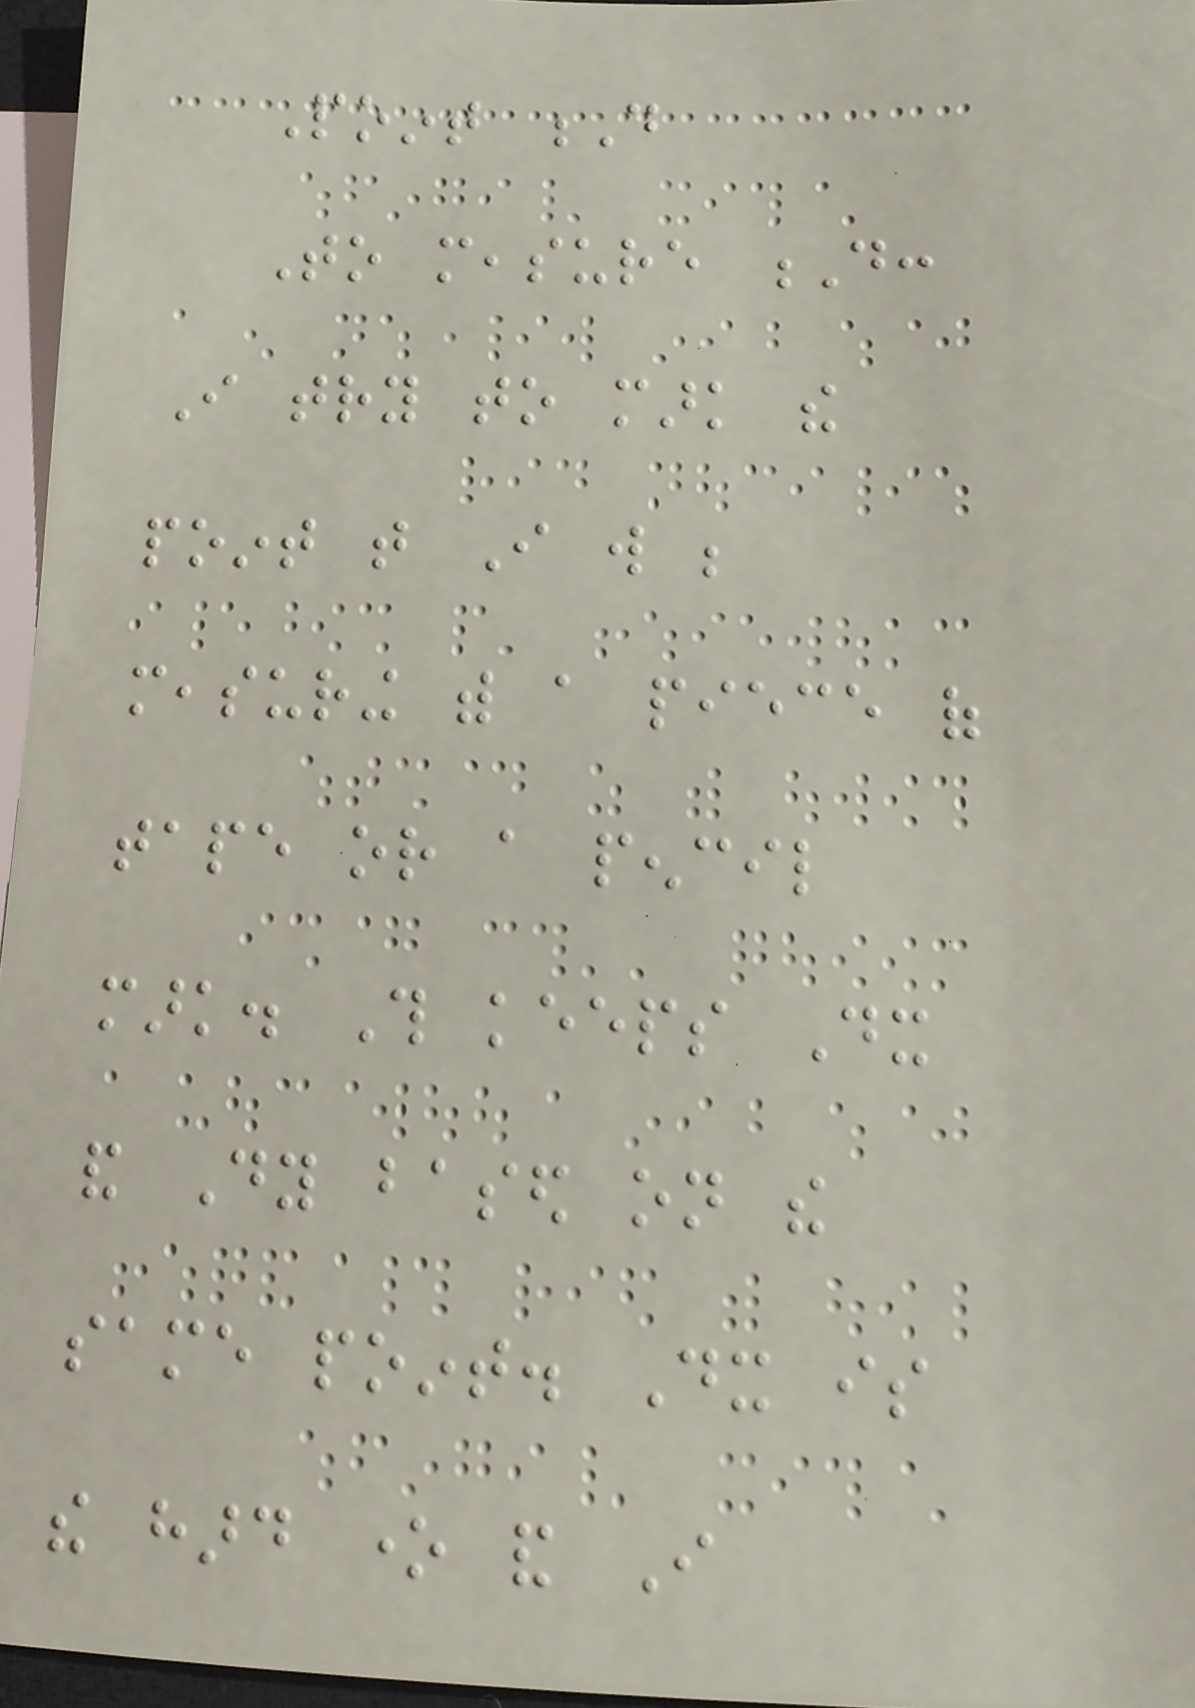Point D
To measure D:
I try to mark the
point that I will be
measuring with a piece of
tape or a pencil
mark. This keeps Dx
and Dy based on the
same point. Dx is
the hard one and I
